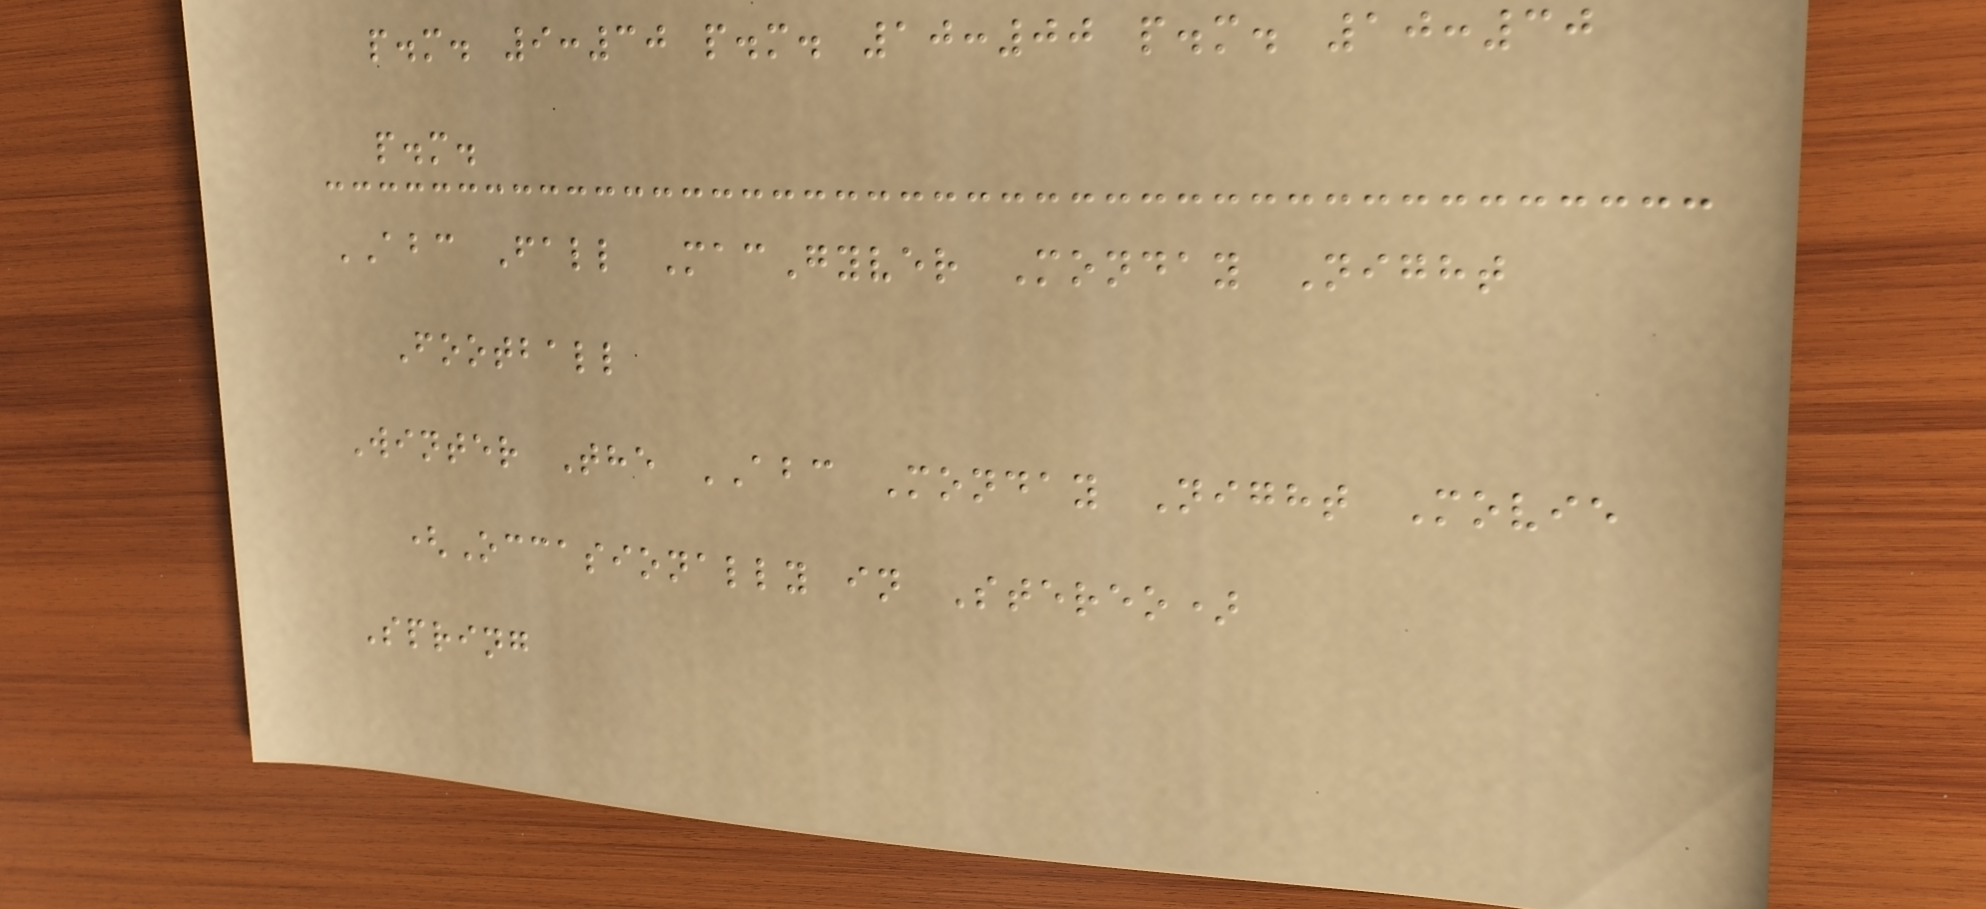p.m. 9:30 p.m. 10:00 p.m. 10:30
p.m.
ABC Fall MacGyver Monday Night
Football
Winter The ABC Monday Night Movie
(Occasionally in Stereo)
Spring
